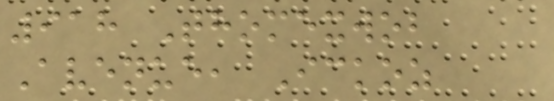918 Thomexwob
Avenue, Ickoz
